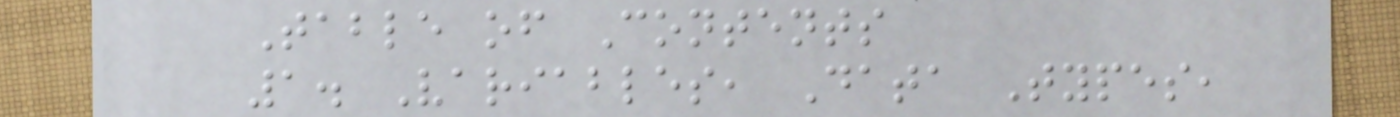Table of Contents
1. Variables, Data Types,
